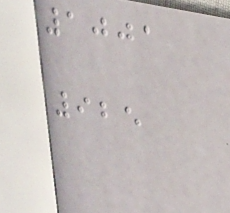1001
925
